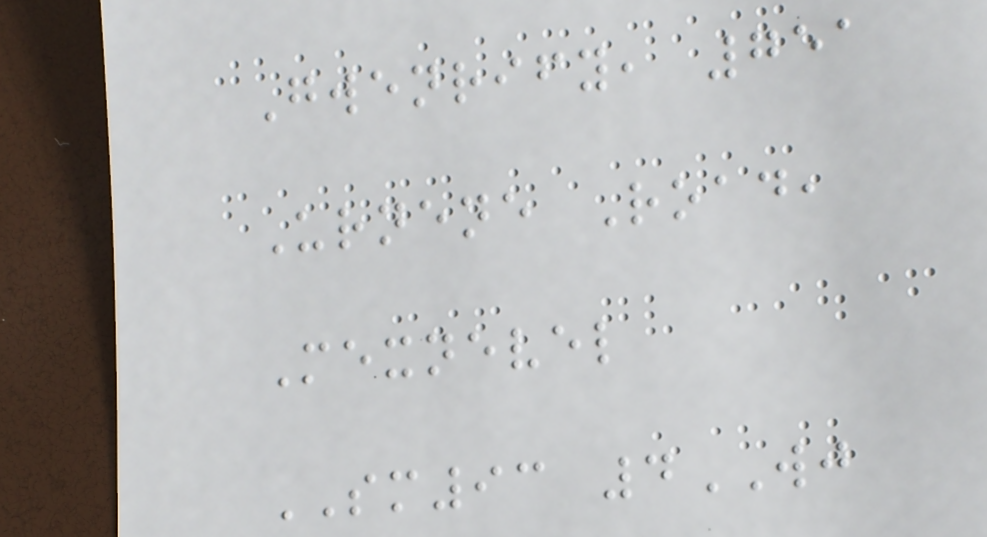Gwenrify, 751
Urnene Road,
Mexnevel
SM93 4WJ
